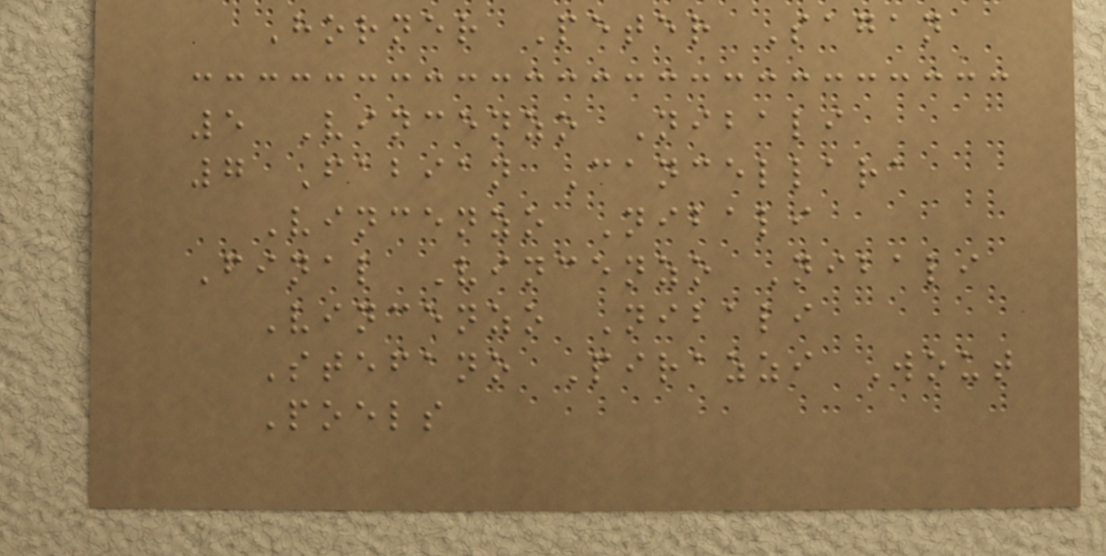Horner Peter Sagan
5 Vincenzo Nibali
7 Fabian Cancellara
Vincenzo Nibali
Final Vincenzo Nibali
Vincenzo Nibali
Stefano Pirazzi Wout
Poels
